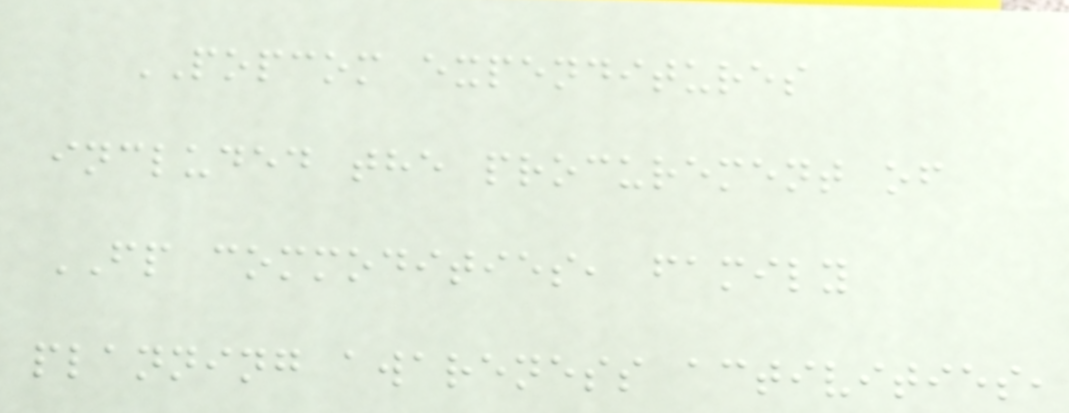POPCOM expenditures
included the procurement of
FP commodities, family
planning awareness activities,
